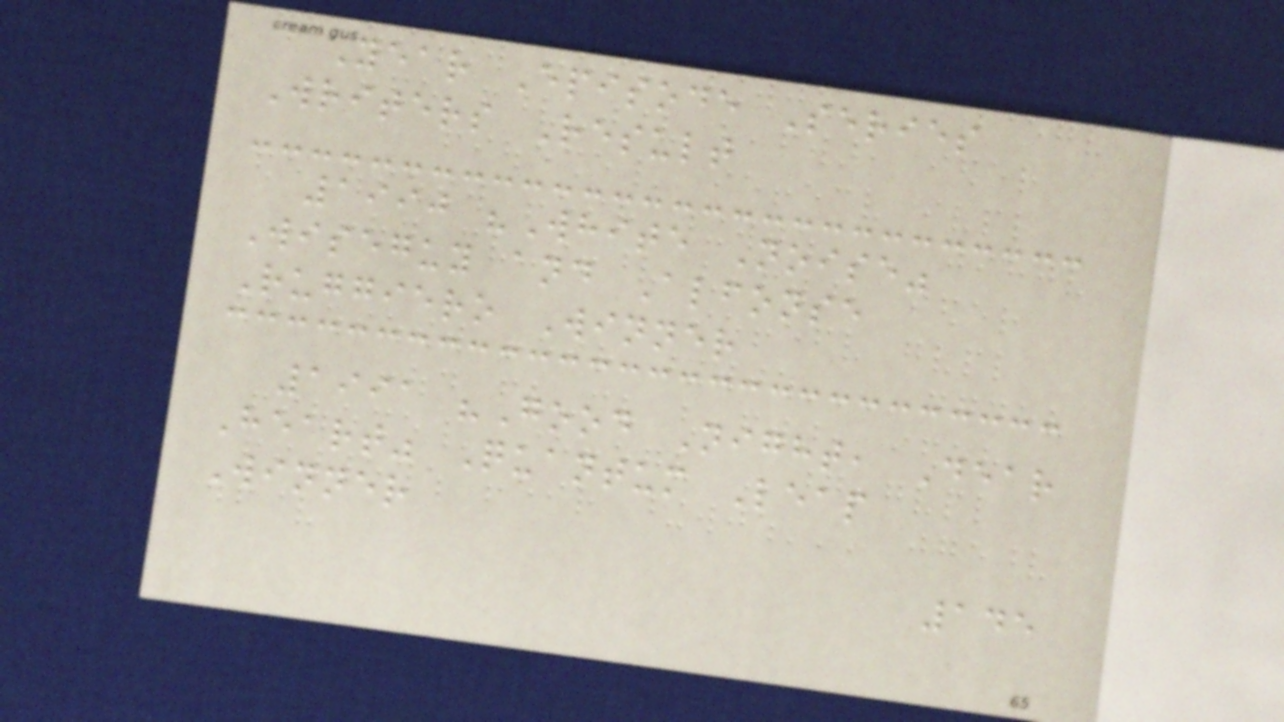Year Episode Series
Writers Result
1990 "White Noise"
Wiseguy and Alfonse
Ruggiero Winner
1991 "Good Night, Dear
Heart" Quantum Leap
Winner
145
